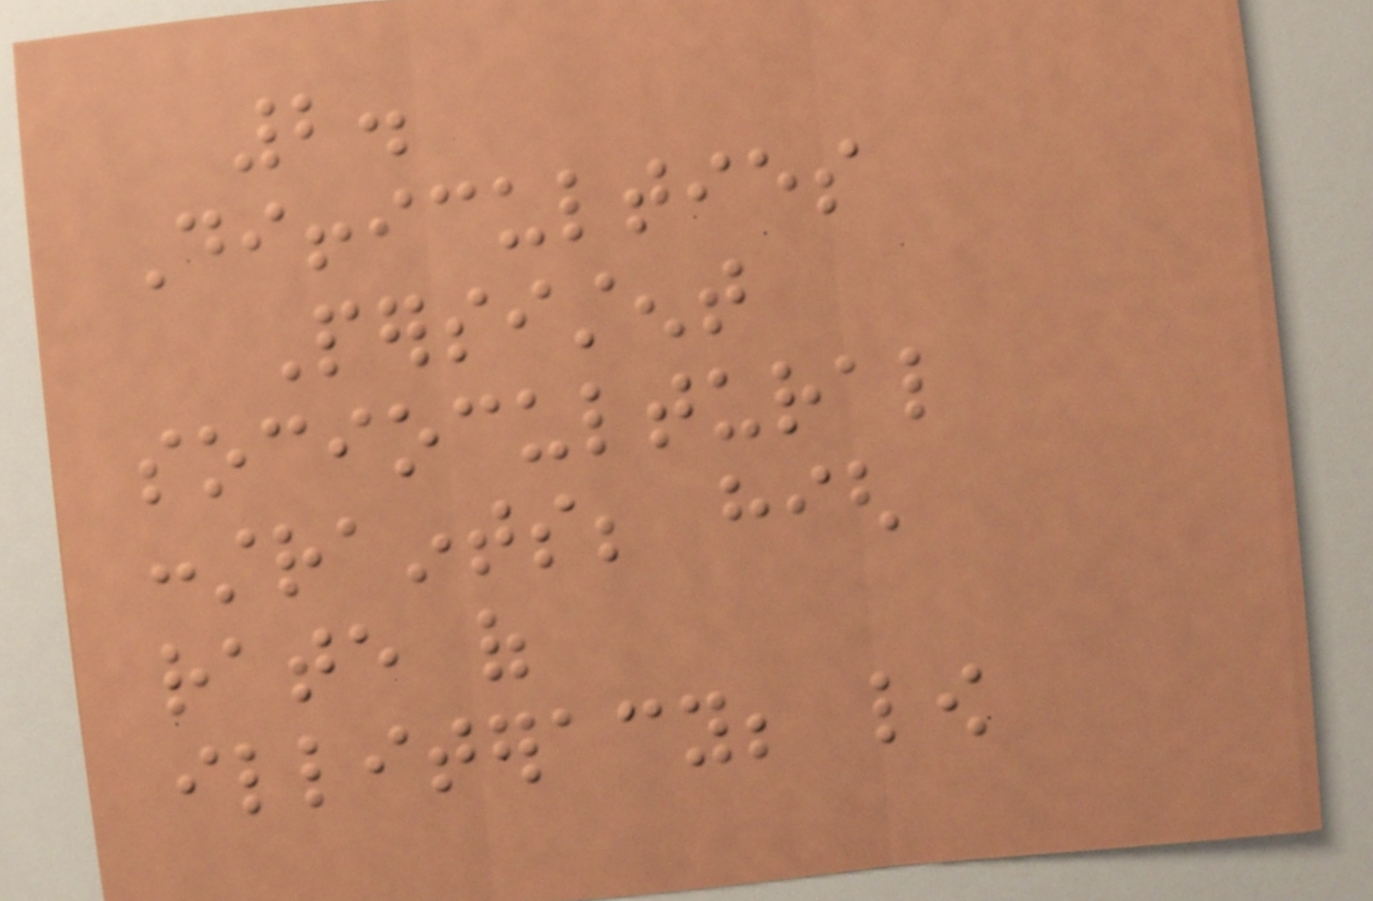2.
Difficulties
Persistent
sociocultural
constraints; high
rate of
illiteracy; low
